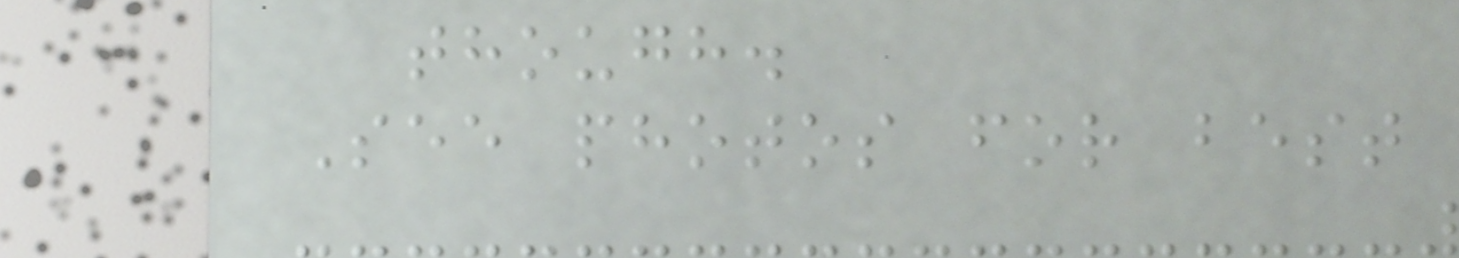though.
See photos for best
